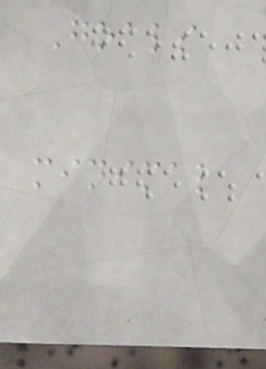Goals
minimal
